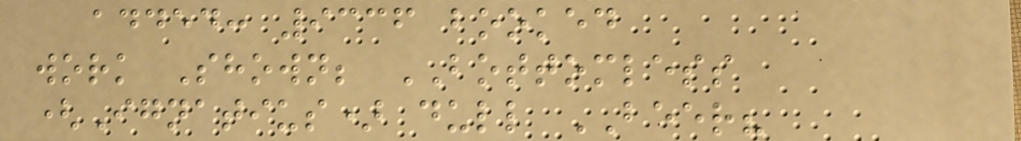added: 9336 booked
work Shown; BOTTOMLESS
(Ignatius) dull BEER?
